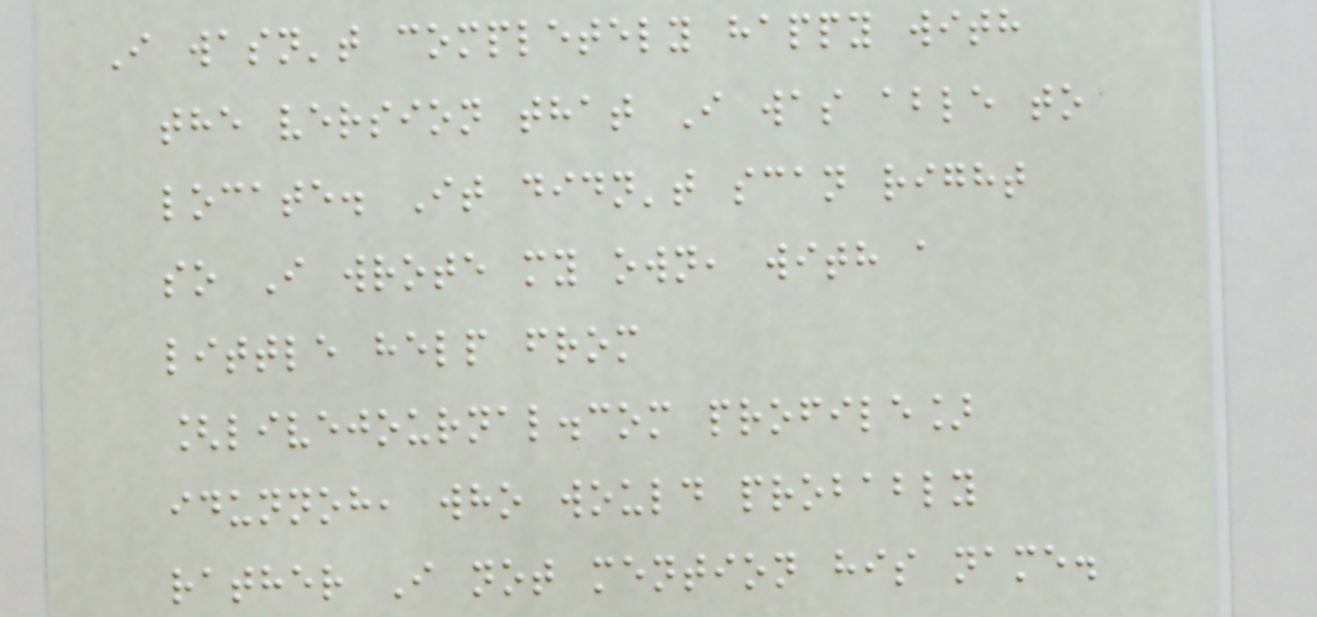I wasn't completely happy with
the version that I was able to
locate. It didn't scan right
so I wrote my own, with a
little help from
[livejournal.com profile]
idunnoh, who would probably
rather I not mention his name.
